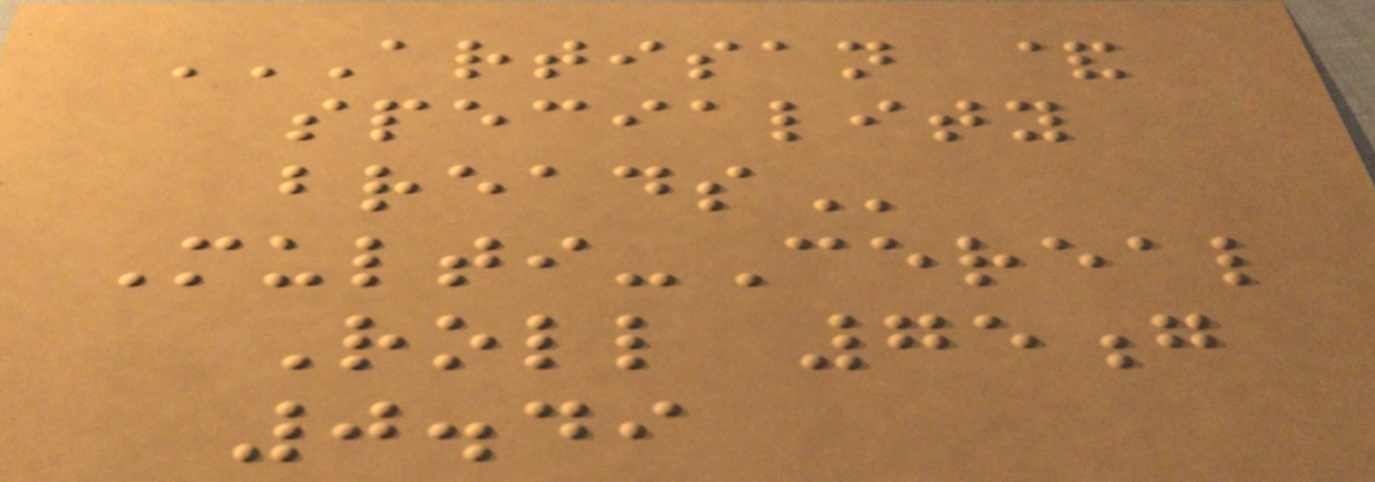ARTISAN &
SPECIALITY
BREADS
Multi-Cereal
Roll 75g
0.49
